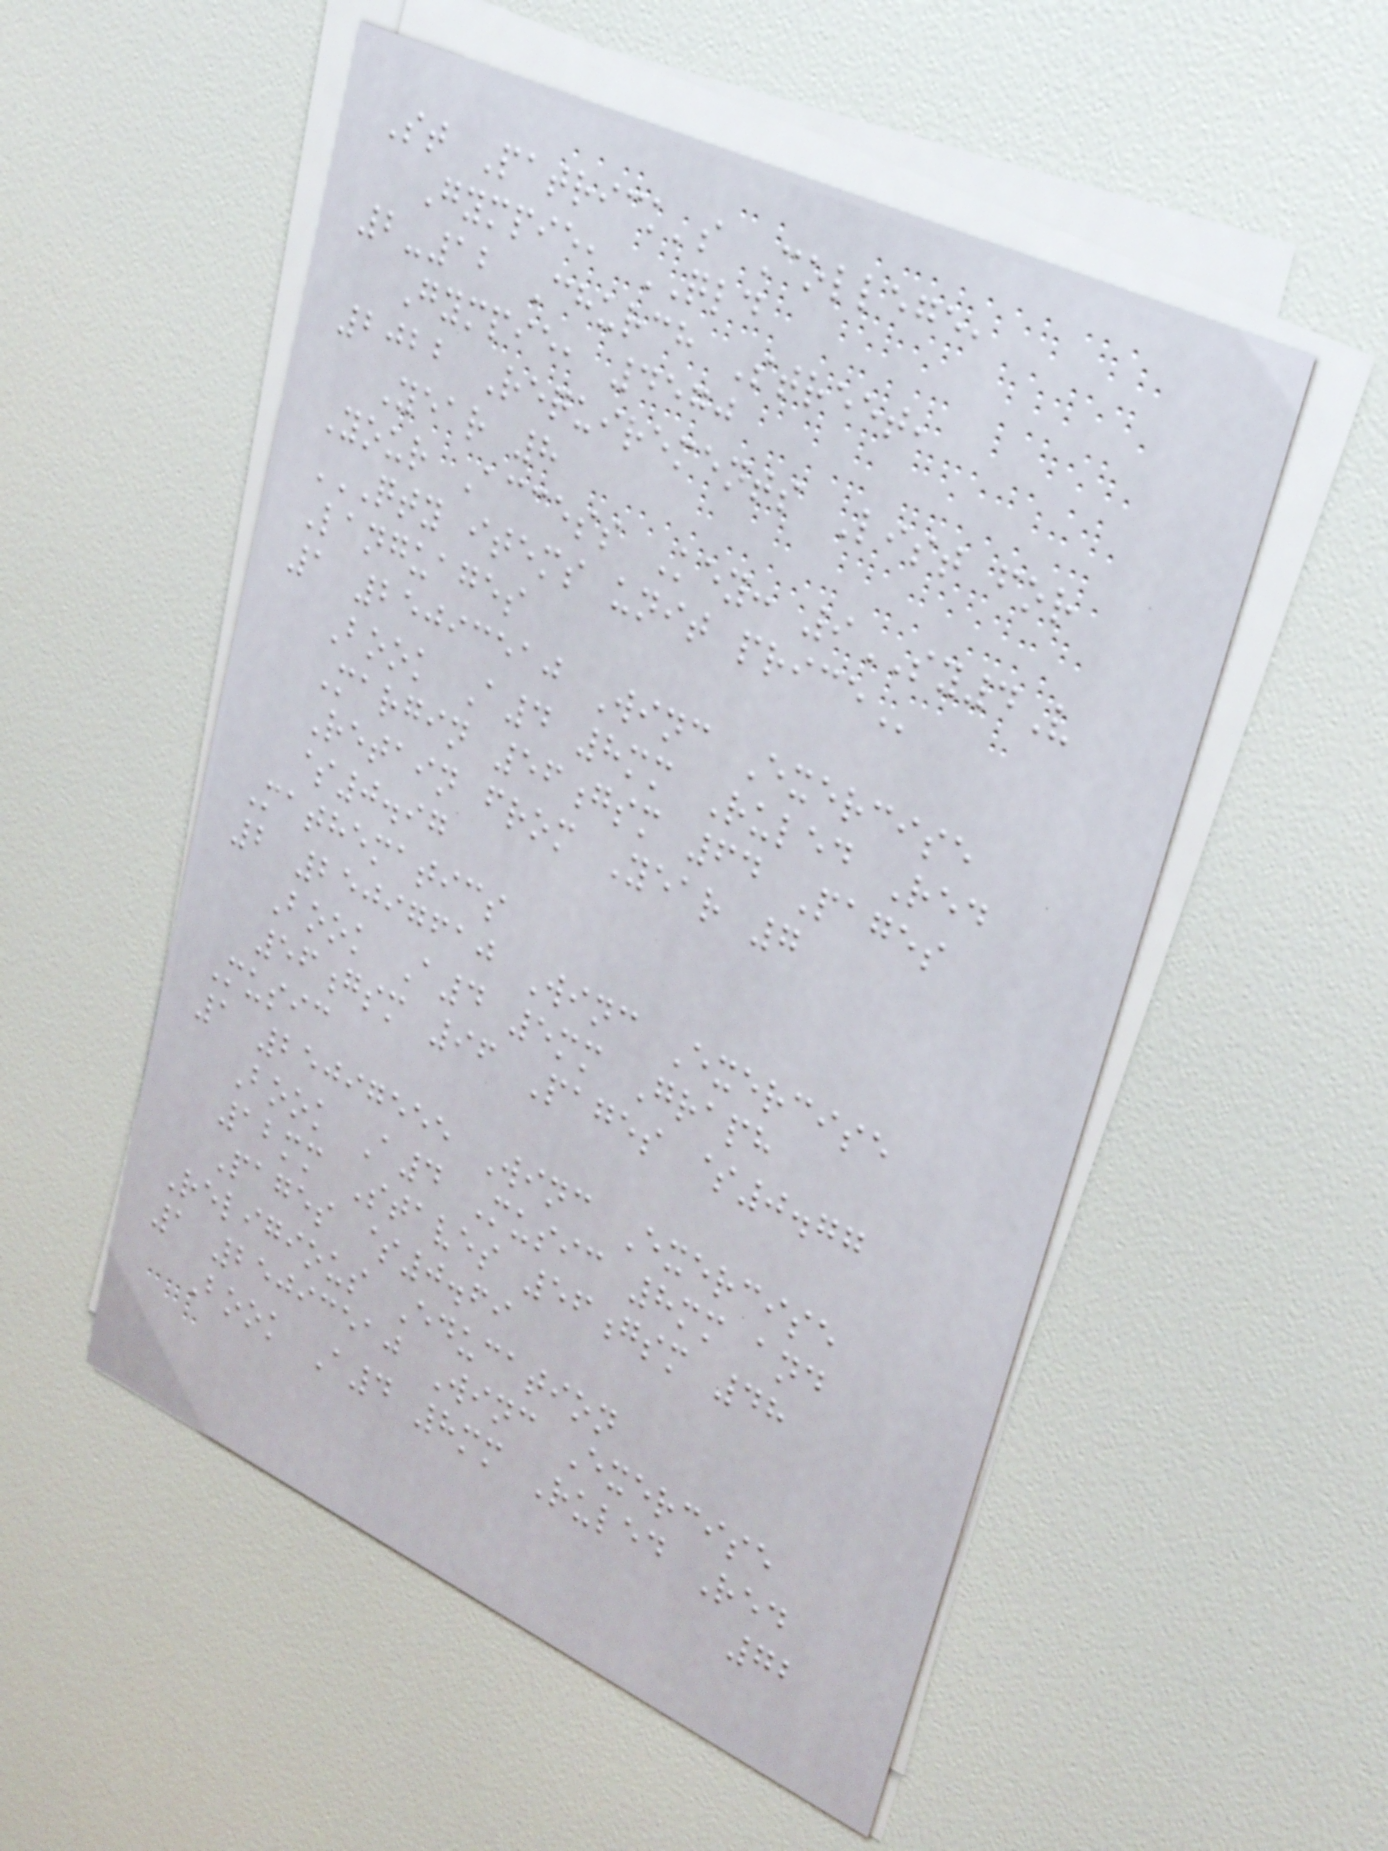St Patrick's College,
Gympie, QLD
2-12 Church Street,
Gympie, 4570
2022 Requirements List for
Year 8
Your Access Key: 9SY4V
QTY ITEMS UNIT PRICE
Languages
1 25093510 Winc Exercise
Book A4 8mm Ruled Red
Margin 56gsm 64 Pages
Retain from Year 7
$0.97
Mathematics
2 25097610 Winc Exercise
Book A4 5mm Graph
56gsm 96 Pages $0.77
Music
1 25097555 Winc Exercise
Book A4 Music 8mm and
12mm Staves 56gsm 48
Pages $0.69
Religious Education
1 25093510 Winc Exercise
Book A4 8mm Ruled Red
72
